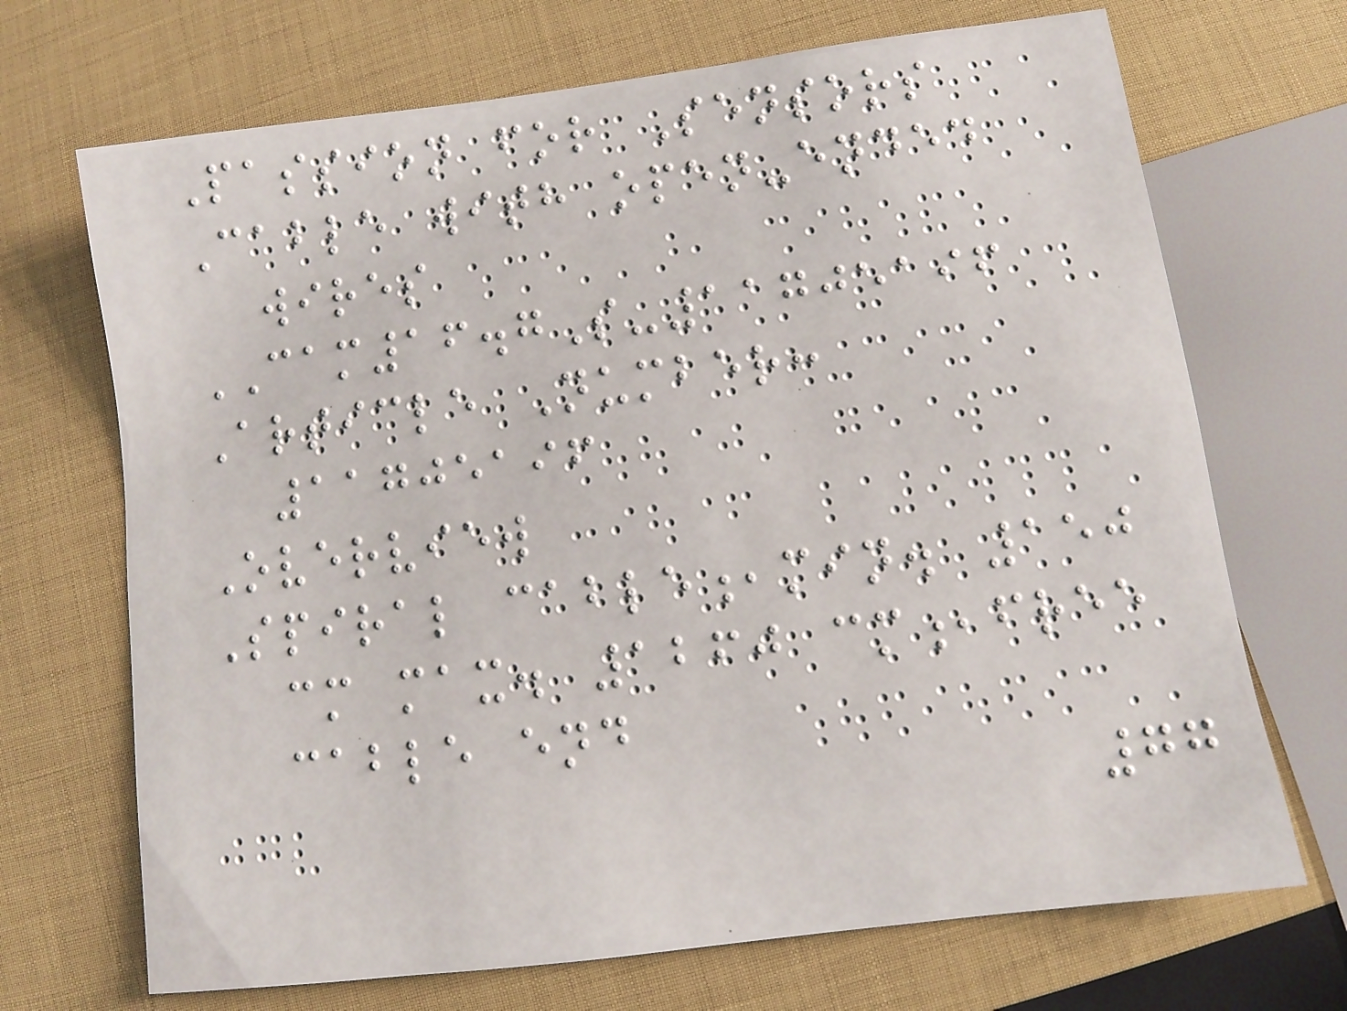Passion for Sensors
Cable with open-ended
wires
CAM16.7S-11705196
Article Number:
11705196
Overview
Spiral cable,min. 150
cm max. 1260 cm,free
cable end
77
